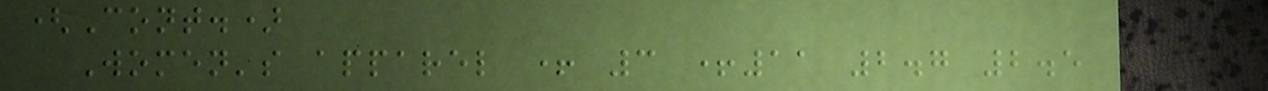(Cont.)
Women's apparel + 3 +11 2.7 2.5
